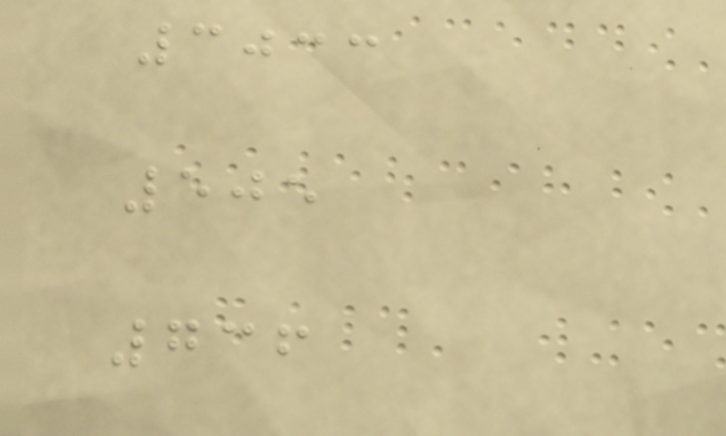3033
505
736
